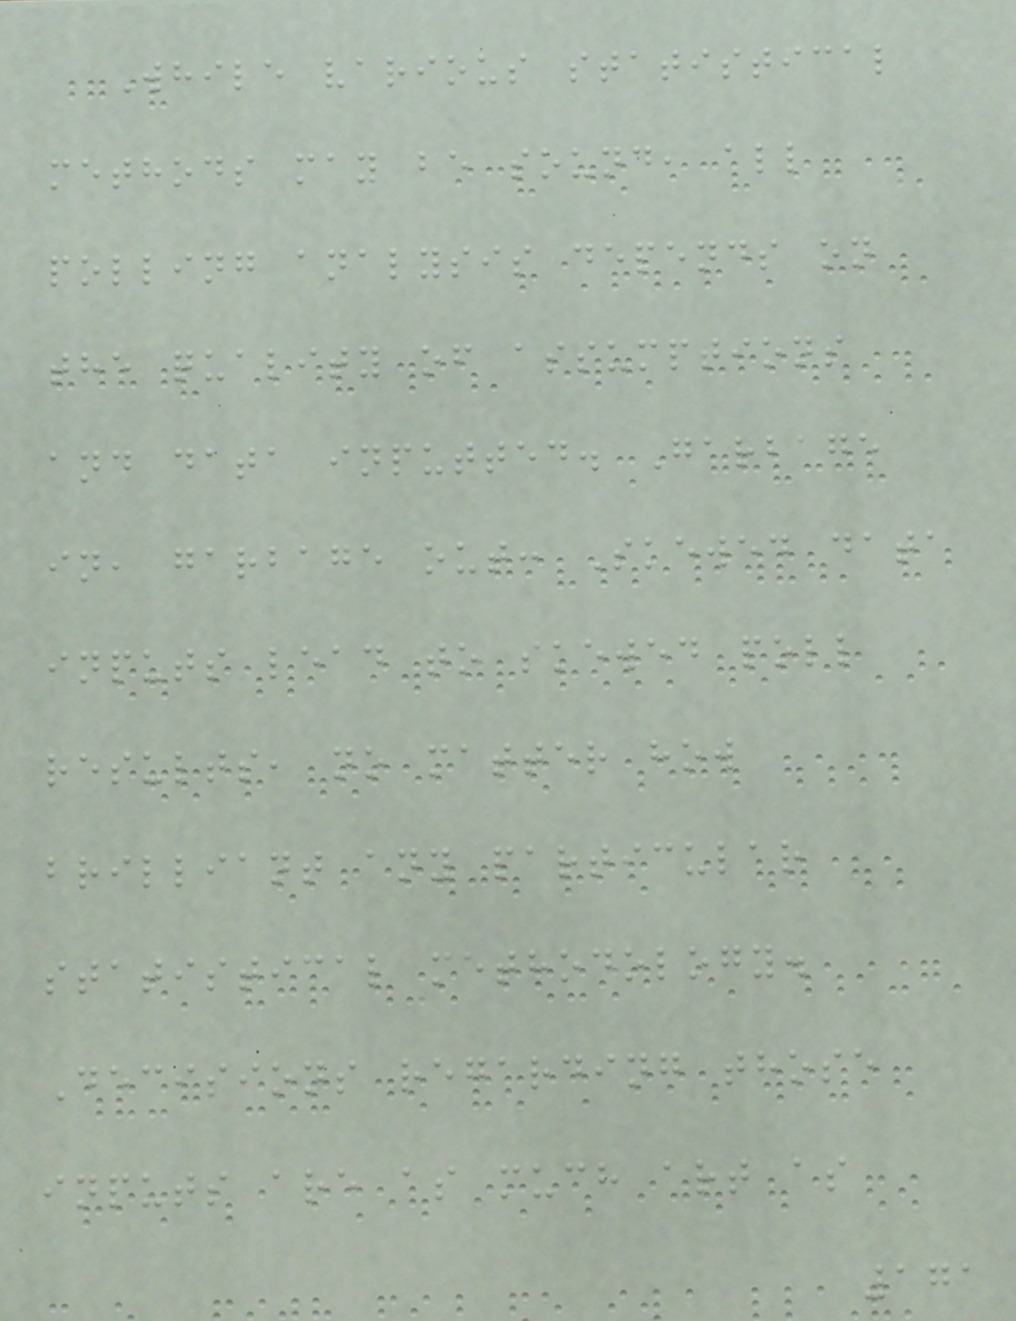While various statistical
methods may be sound, all
polling analysis depends on
the quality of assumptions
and data inputted. Garbage
in, garbage out: Skewed data
inputs lead to skewed poll
results, no matter how
brilliant any particular
statistical methodology.
Decisions regarding those
inputs are as much art as
171
